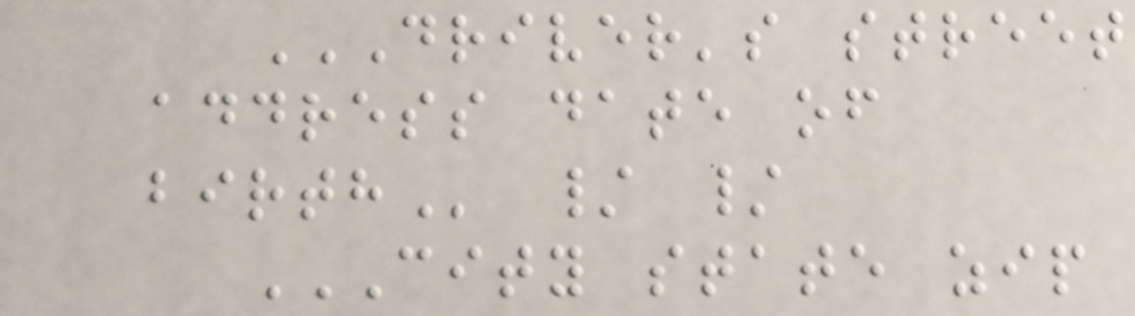DRIVER'S STREET
ADDRESS DATE OF
BIRTH / /
CITY STATE ZIP
